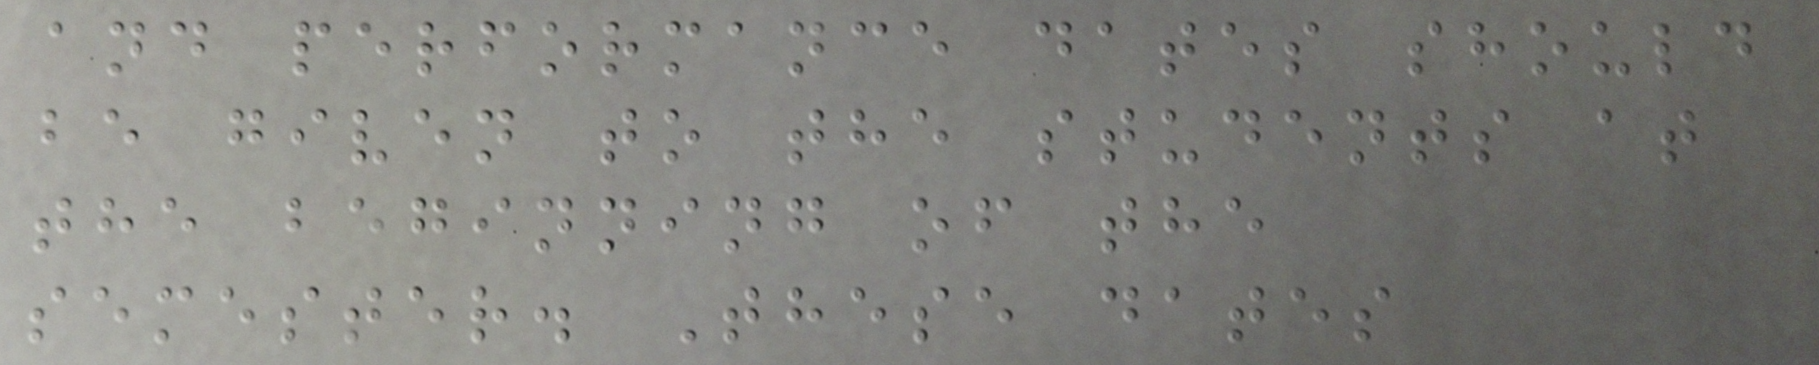and performance dates should
be given to the students at
the beginning of the
semester. These dates
